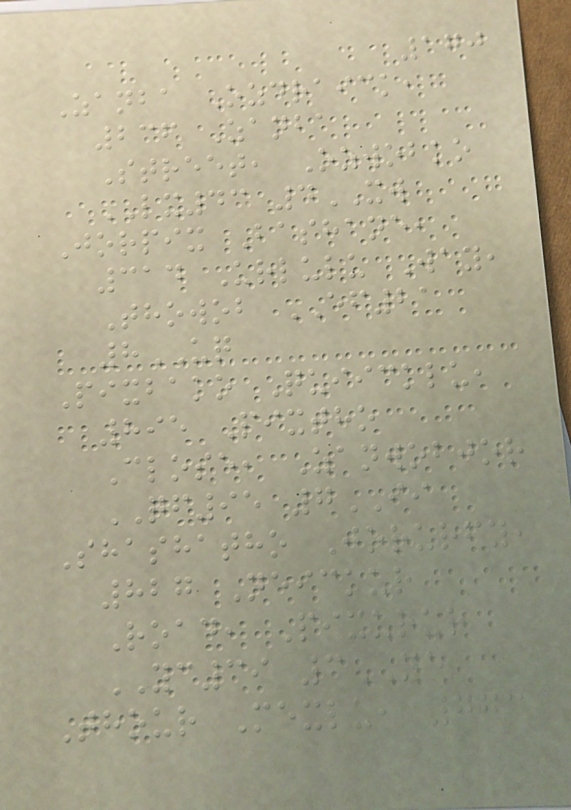170
Zanba Ozdraick,
236 Zanba
Street, Ozwobko
LX43 4XW
Jorpix Bashane,
314 Urlulu Way,
Thowob EF21
8UQ
Pixbako Quiicklu,
895 Pixtho
Close, Zanwobjor
QF95 7II
Shashatho Jorurfy,
827 Neickur
Road, Pixurur
YC39 3YE
Thour Mexlu, 773
